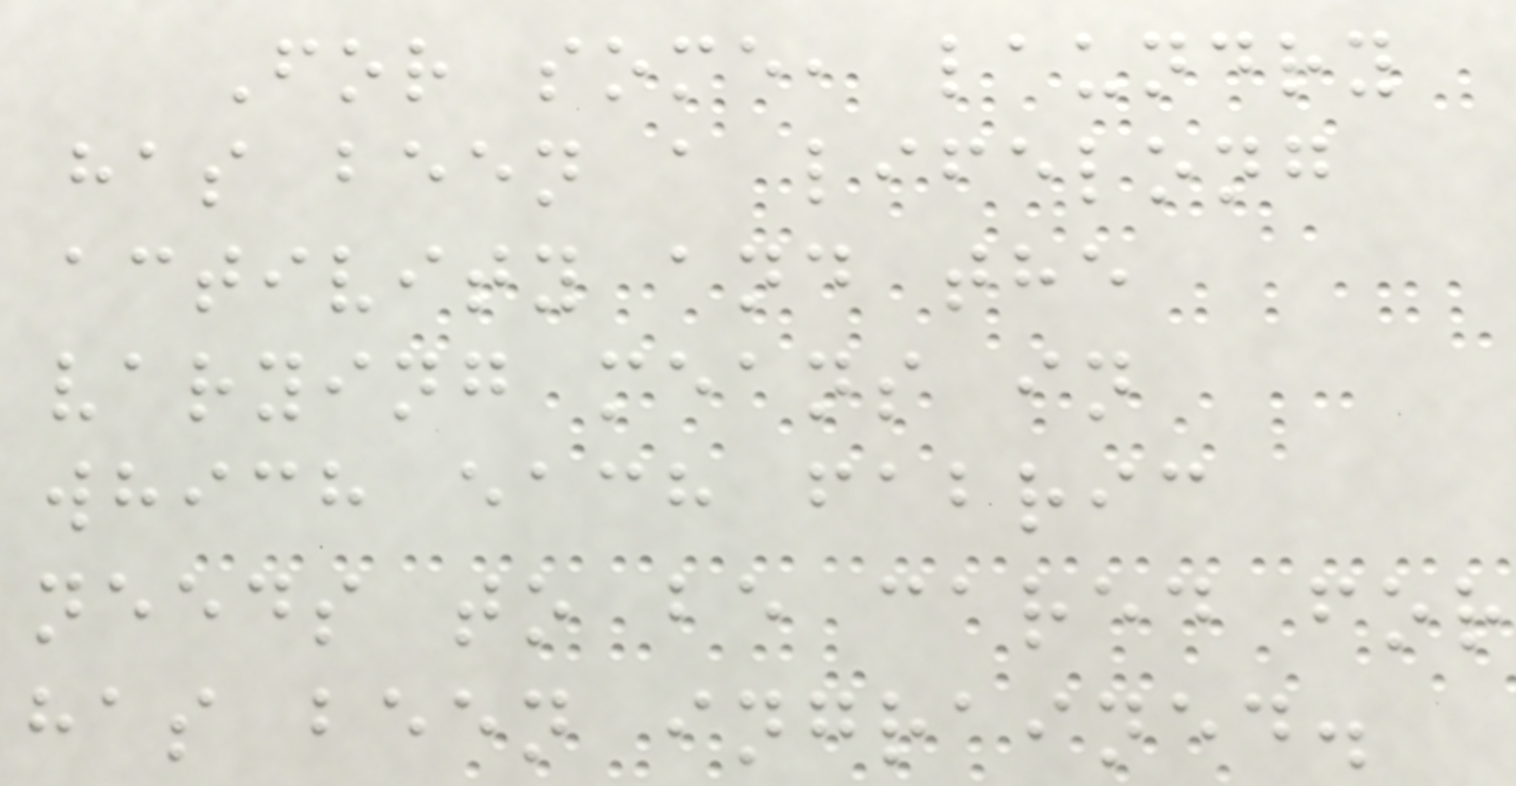For some, laundry
has been a lifelong
activity and the
varying means in
which each fabric
needs to be cared for
has been ingrained.
